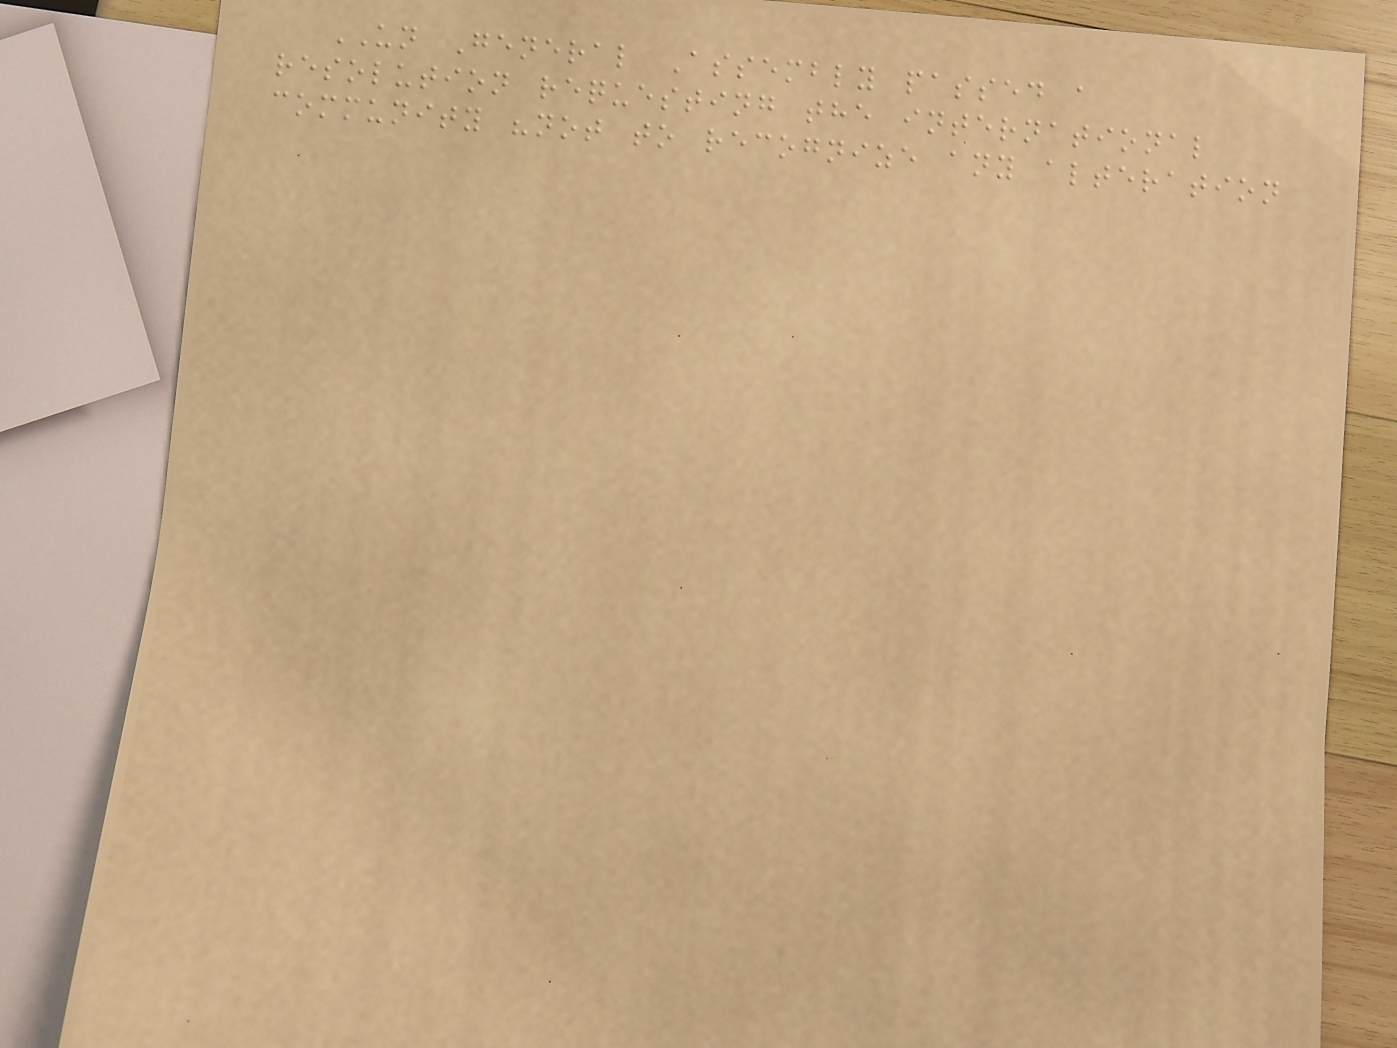UN General Assembly passed a
resolution requesting the international
community "not to recognize any alteration
